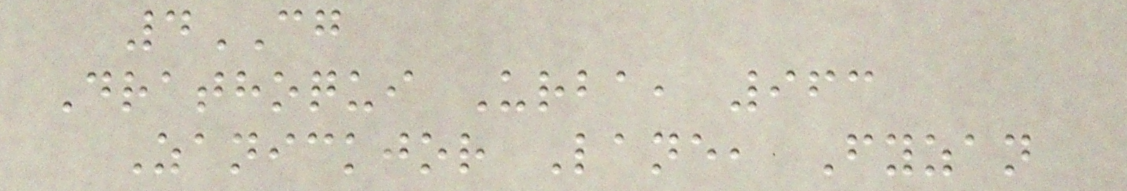4CG
Drathoqui Urba, 963
Zanickjor Lane, Fyzan
